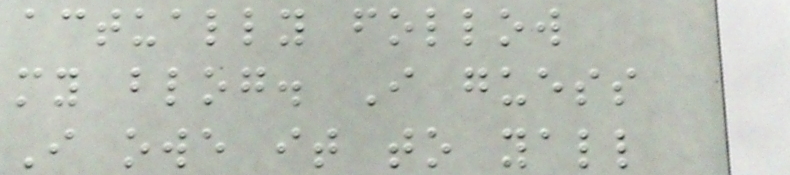actually follow
my blog. I guess
I owe it to yall
